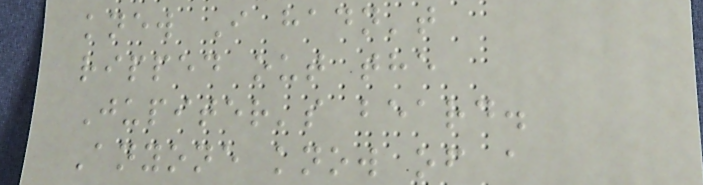knew I hadn't
ripped out the
Jupiter's beard.
Anyone know of a
